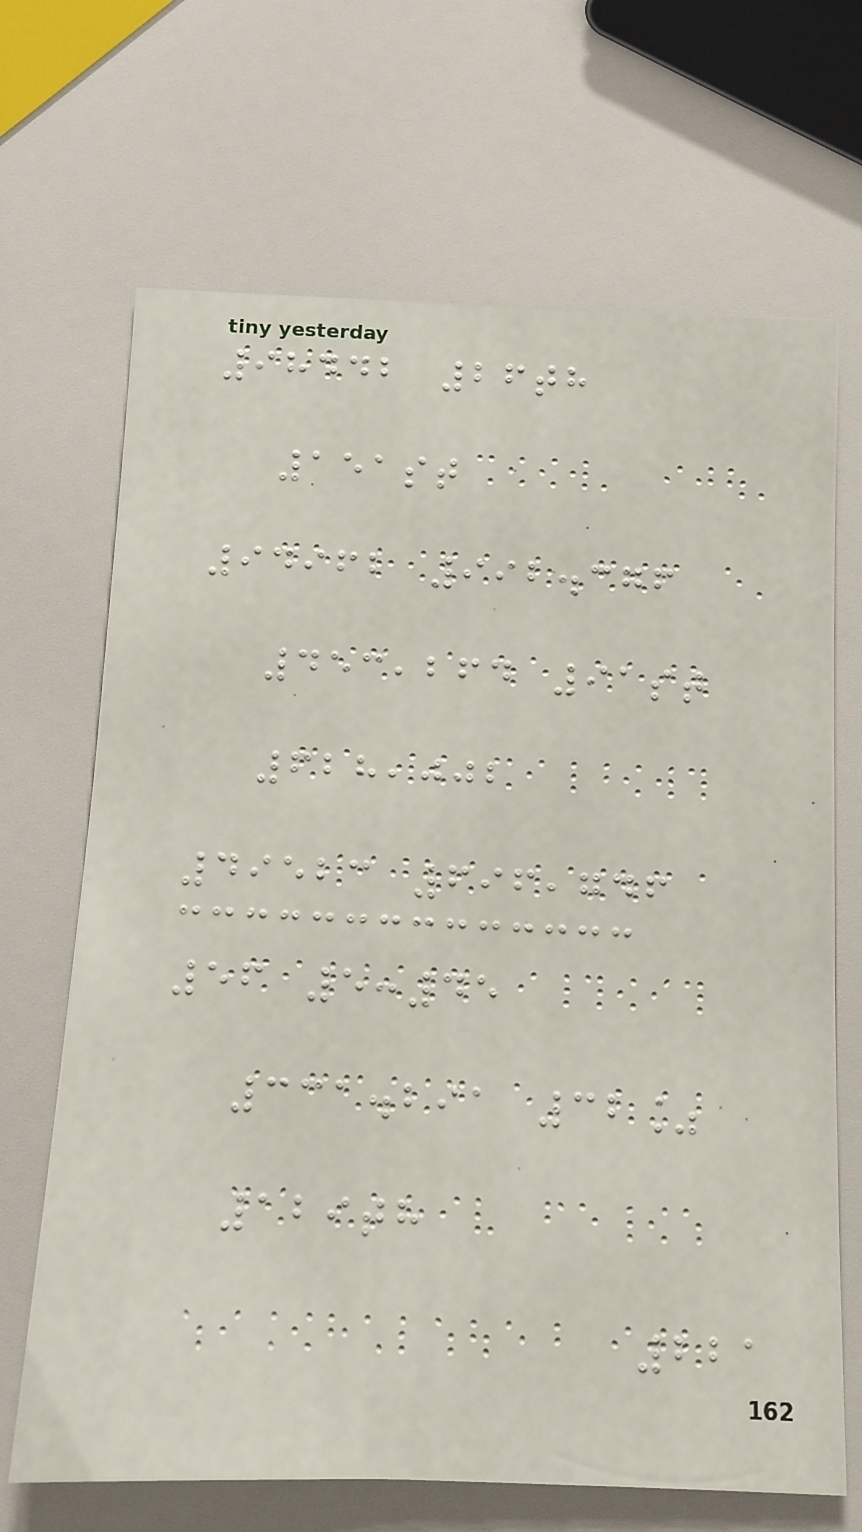98442 26th
151st
94962 992.376
453,264 91st
628,002
49523 696,746
56 5:45
331.291 32%
129th
221
